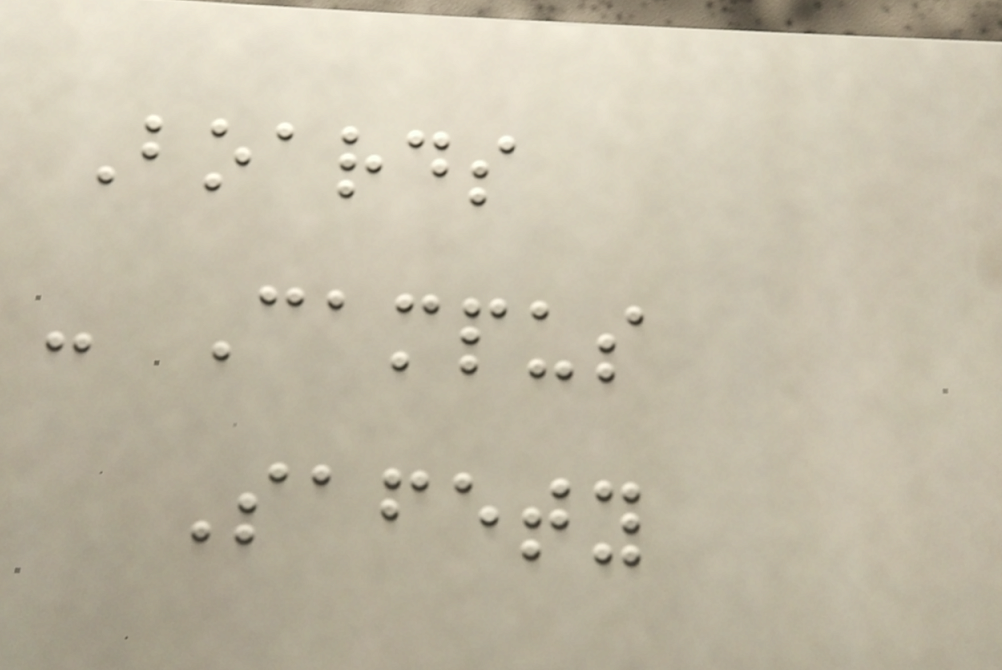Boards
- Campus
Safety
